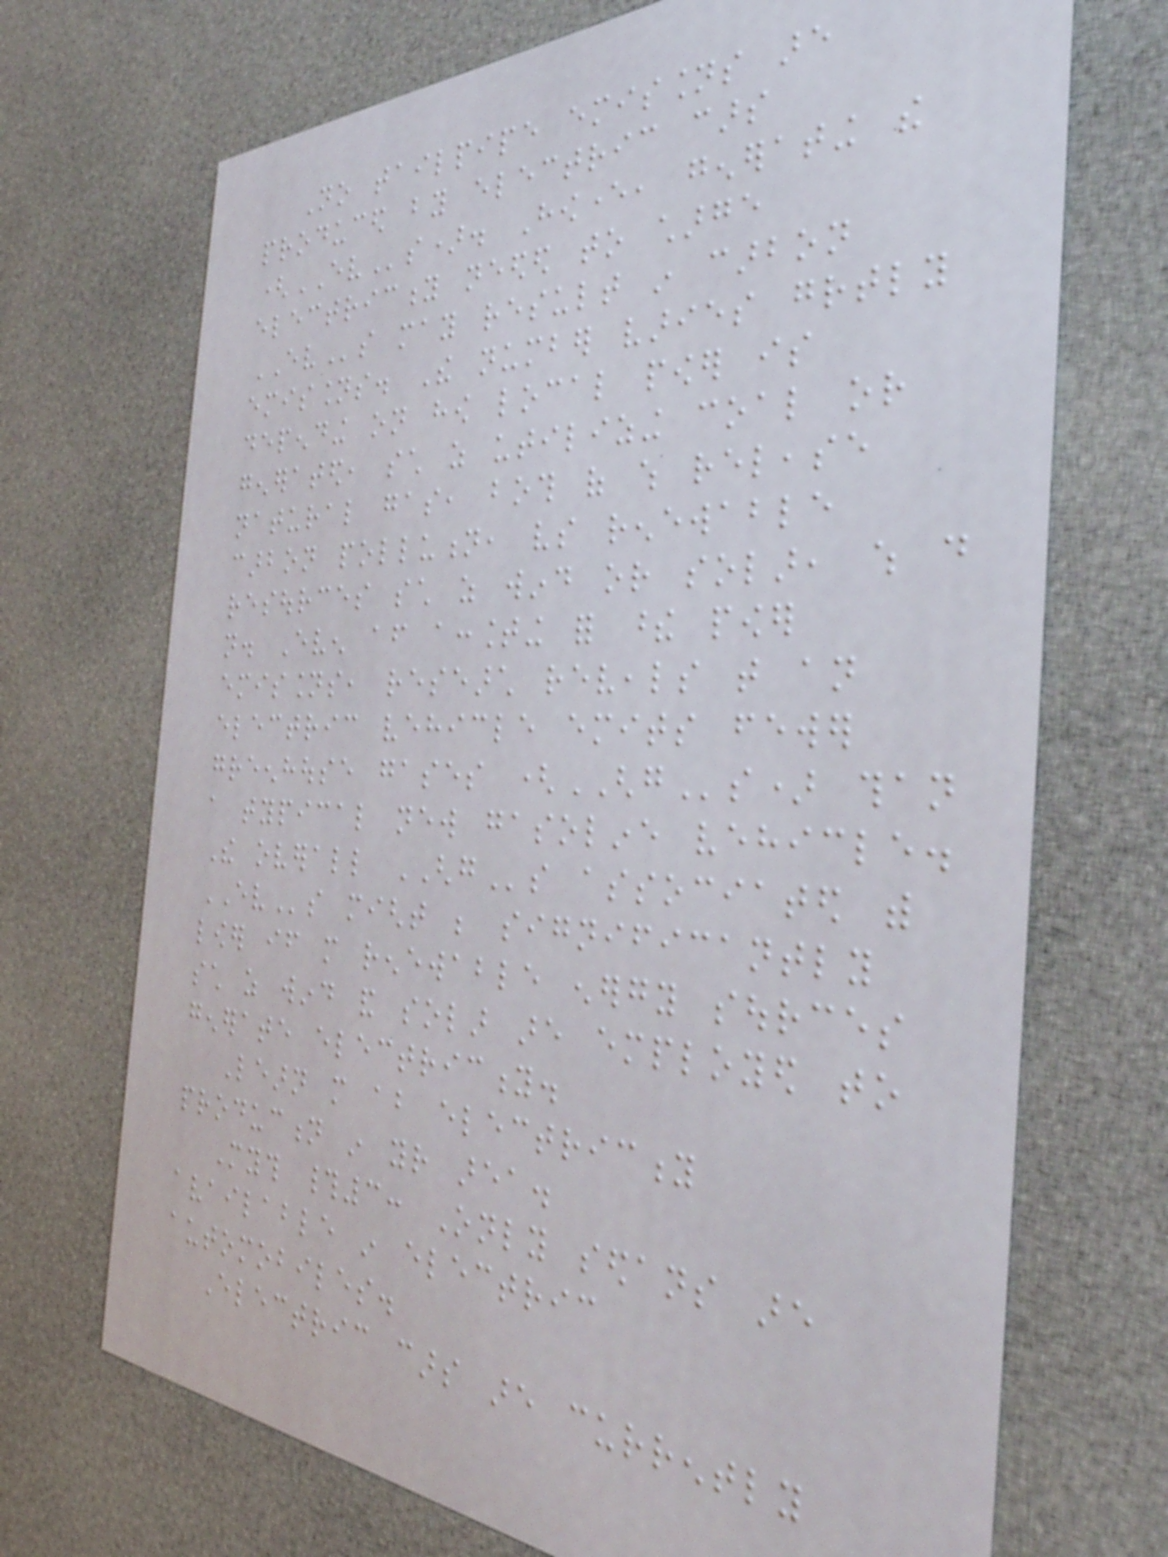No tailpipe emissions are
produced by electric cars
(EVs). However, generating the
electricity needed to charge
EVs may result in carbon
emissions. The number varies greatly
depending on how local power is
generated, such as utilizing coal or
natural gas, both of which release
carbon pollution, vs renewable
resources such as wind or solar, which do
not. Even after accounting for these power
emissions, research reveals that an
electric vehicle emits fewer
greenhouse gases (GHGs) than
a typical new gasoline vehicle.
The overall GHGs associated with
EVs might be significantly
lower if more renewable energy sources
such as wind and solar are employed to
generate electricity.
Learn more about electricity
production in your area.
Myth #3: Only sedans are
available in electric
automobiles.
Electric cars are currently
